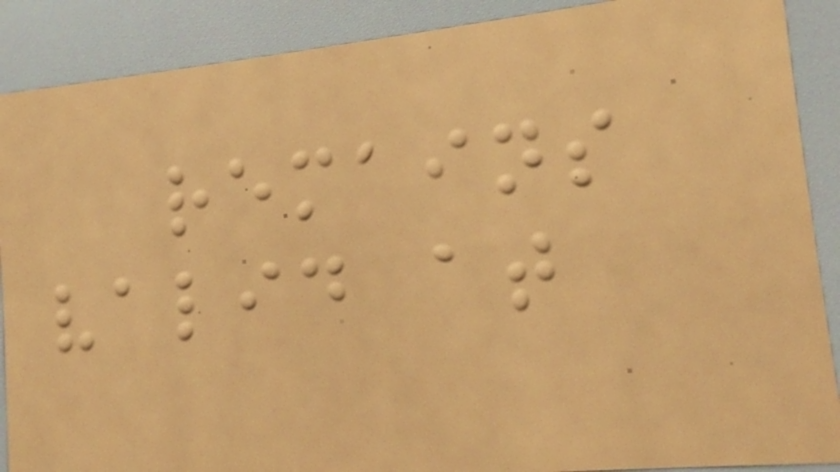remains
valid at
